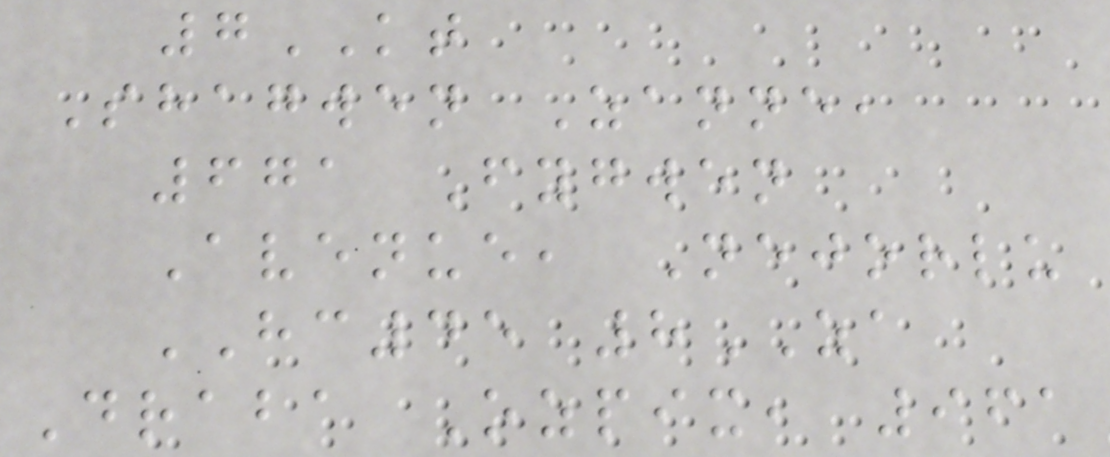7KT
Shagwen Zanne,
671 Fygwen
Avenue, Nejorlu
HC45 8ZA
Draba Ozpix, 961
